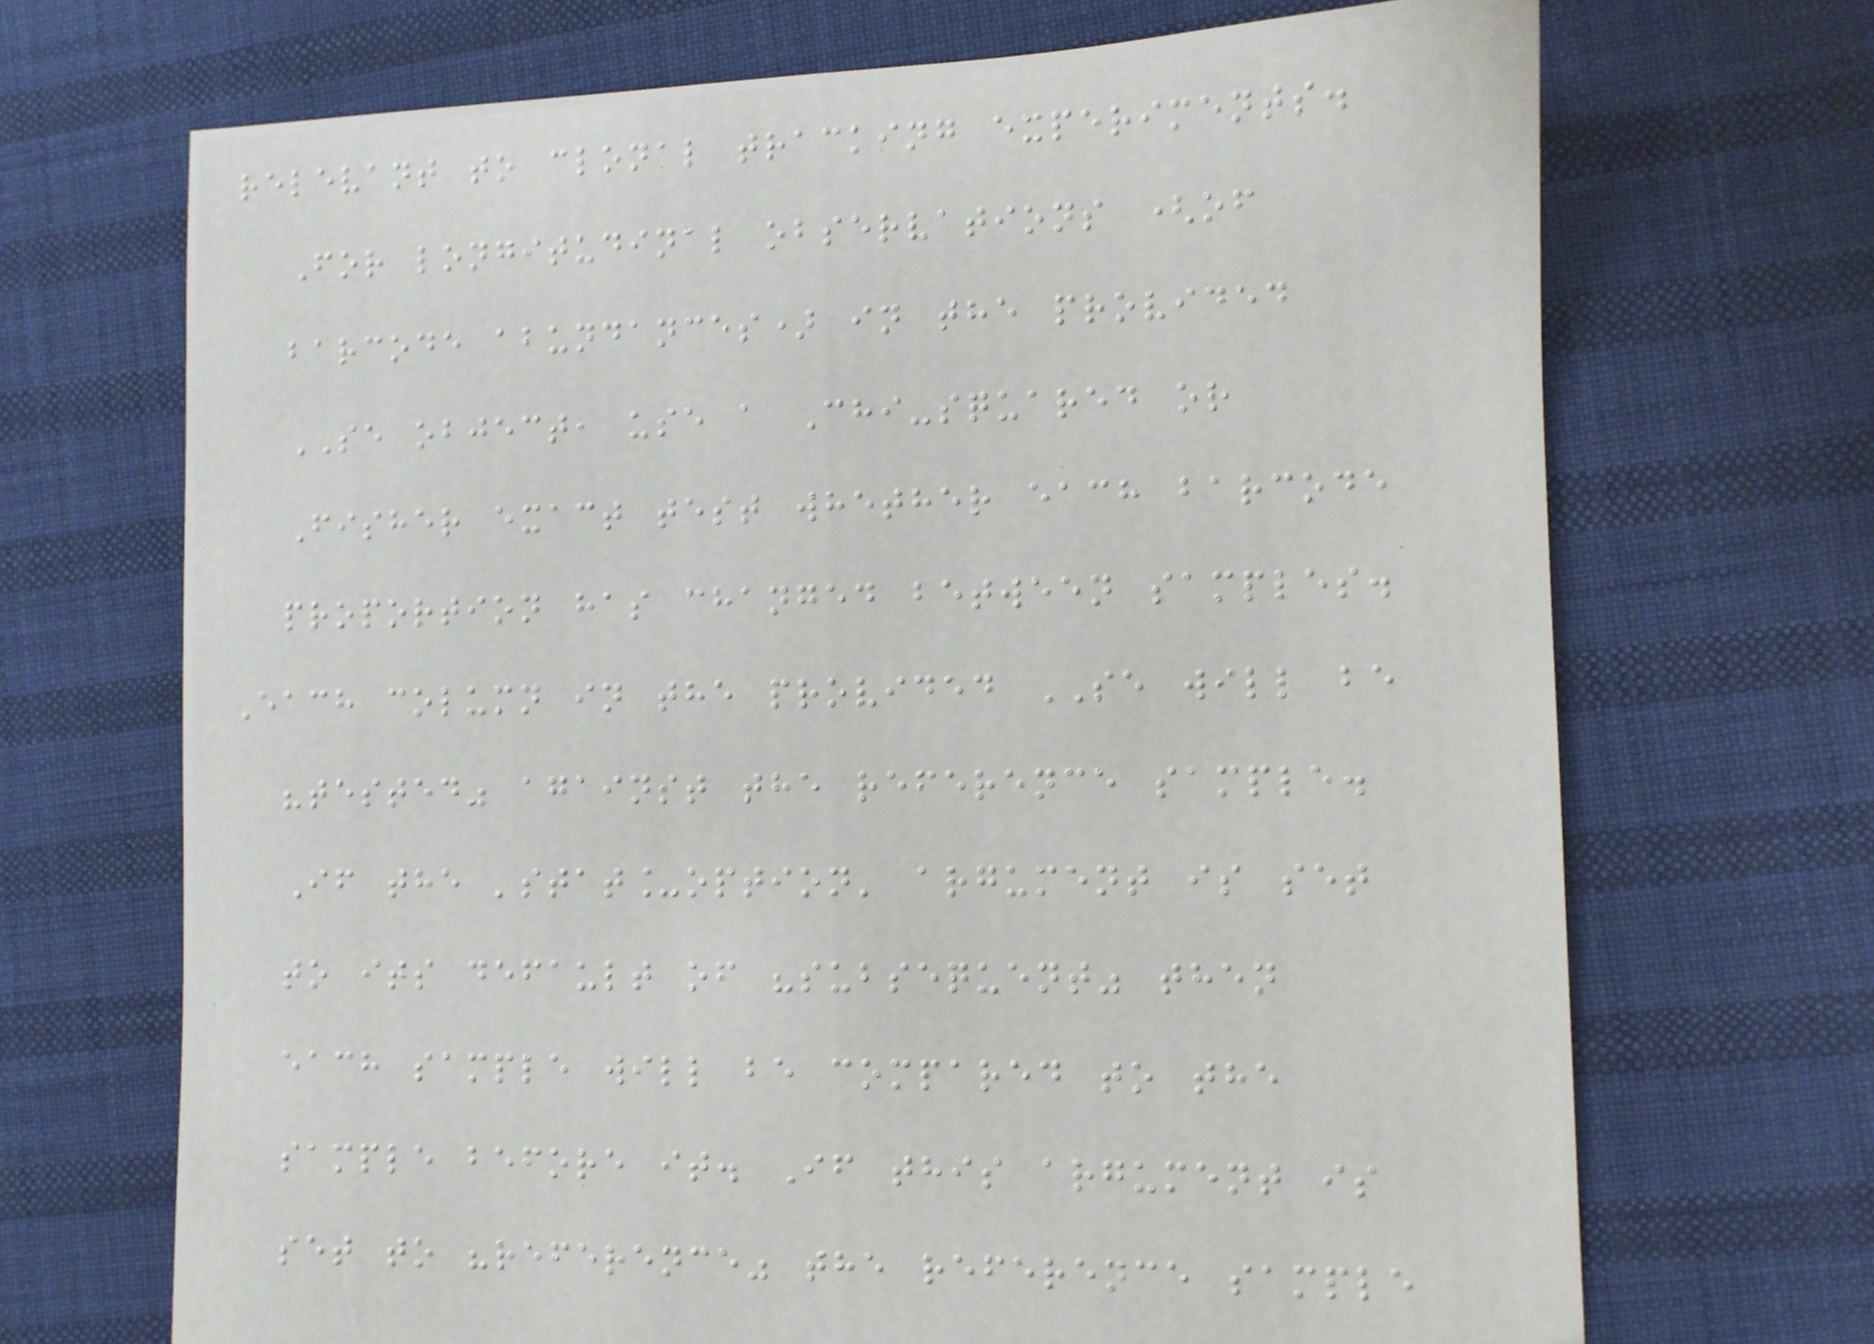relevant to clonal tracking experiments.
For longitudinal observations (of
barcode abundances) in the provided
SE object, use a Chi-squared or
Fisher exact test whether each barcode
proportion has changed between samples.
Each column in the provided SE will be
"tested" against the reference sample.
If the 'stat_option' argument is set
to its default of "subsequent" then
each sample will be compared to the
sample before it. If this argument is
set to "reference" the reference sample
